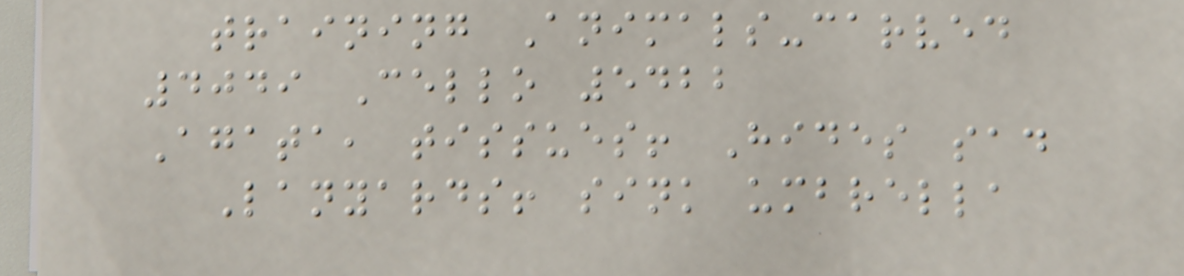training Animals-carved
4049 Cello 5422
Agata, tissues! Hides sad
Lanyards! sink umbrella
